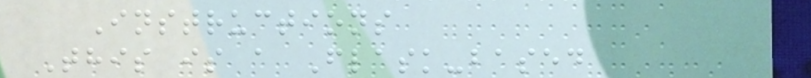Instructions
This is a Flask-based
